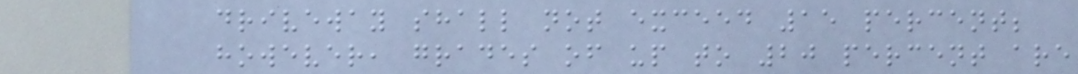driveway shall not exceed 15 percent;
however, grades of up to 20 percent are
